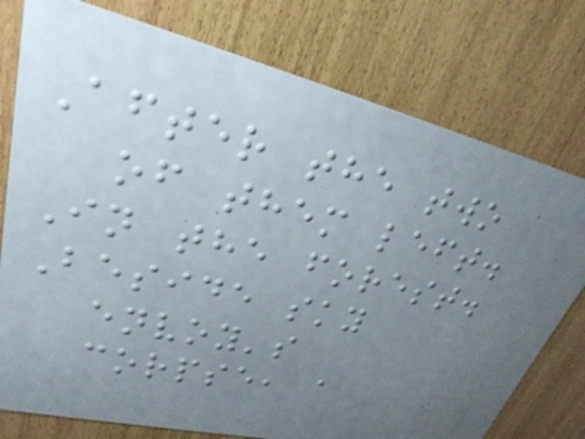After the two
of them left.
In the forest.
Beside sky
envoy's
corpse, a
